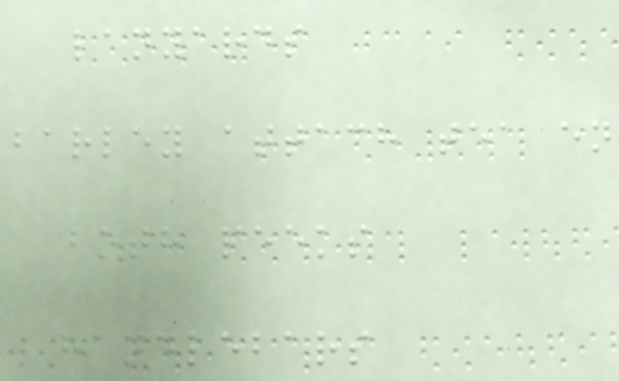lanyards
barley attach tea en
both peeks
handlebars
